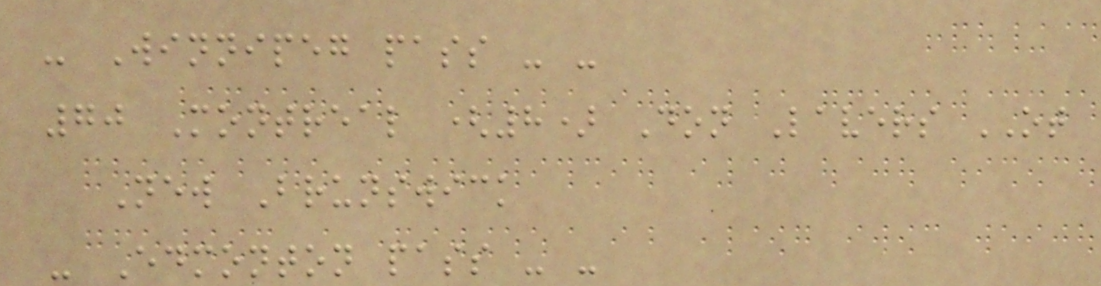- Winnipeg pass - -
70 Montreal (8) Don Lavers OT
New Brunswick
- Edmonton pass - -
